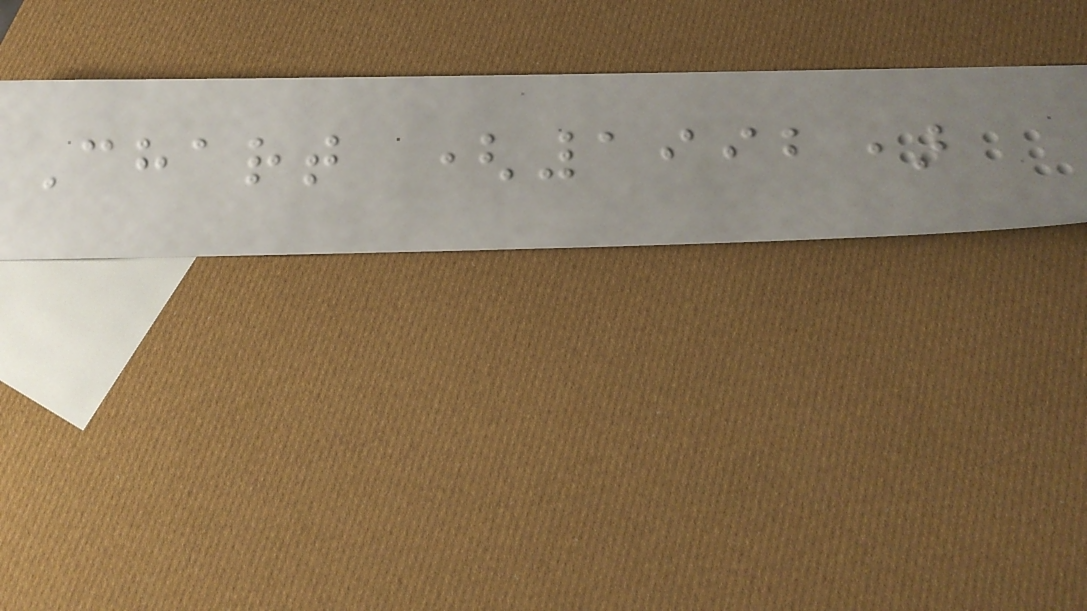Chart (1992)
